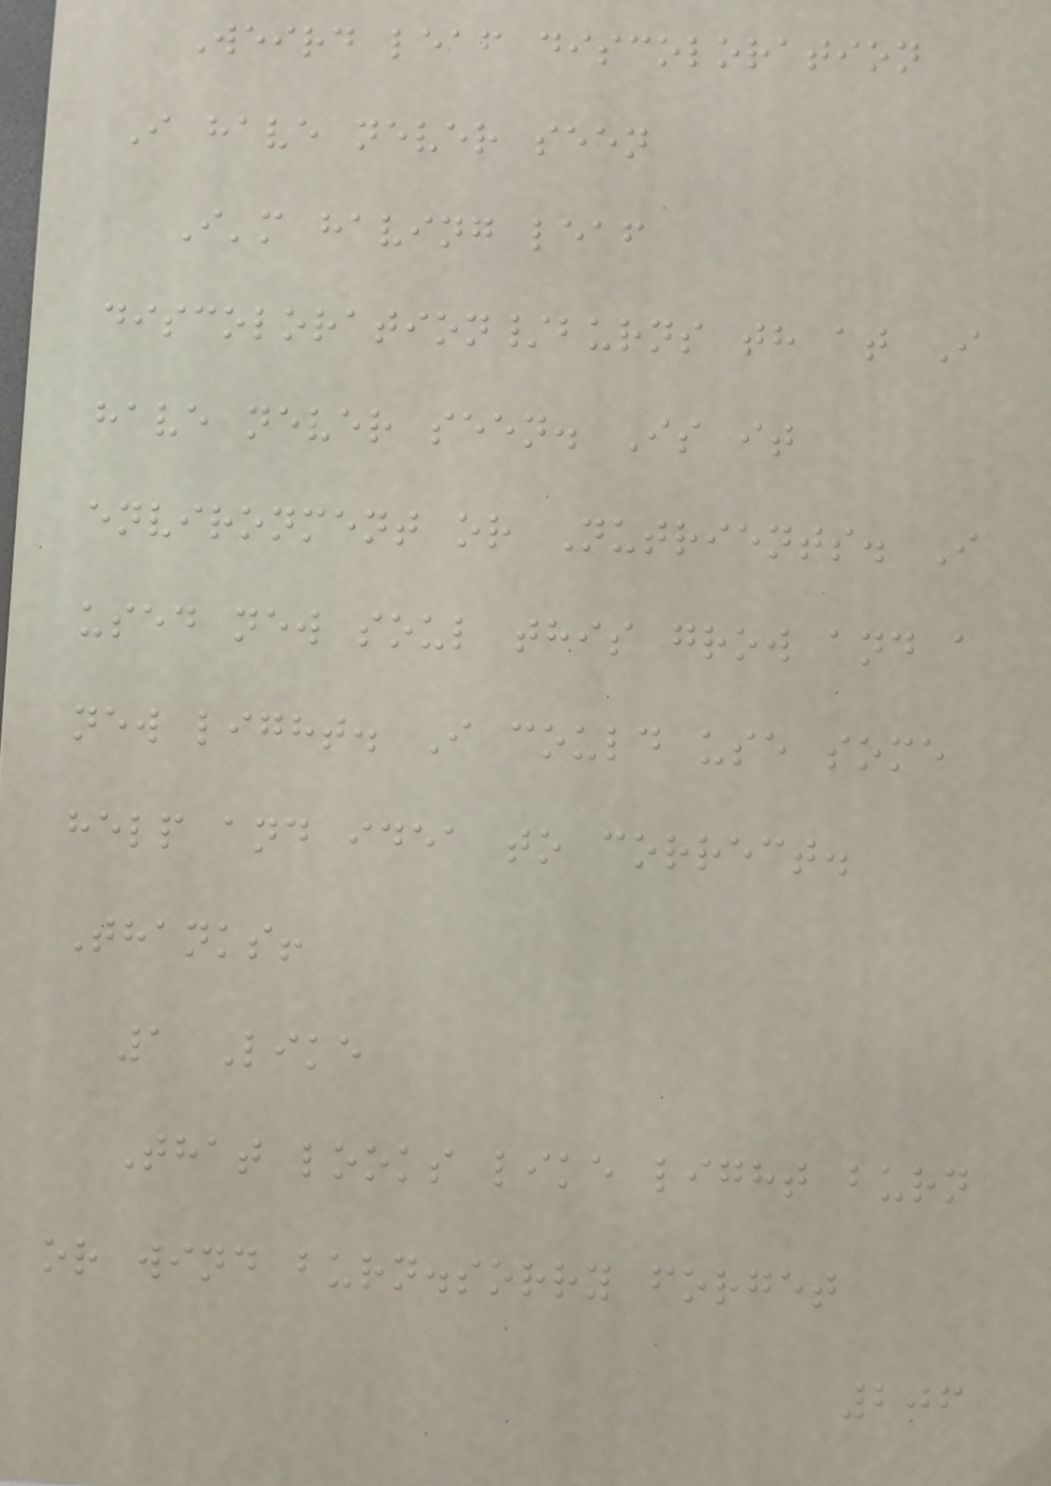Weird leaf discoloration
I have never seen
I'm having leaf
discoloration/burns th at I
have never seen. Is it
environment or Nutrients. I
used new soul this grow and a
new light. I could use some
help and idea to correct.
Thanks!
1 Like
That looks like light burn
or wind burn.sorry forget
206
